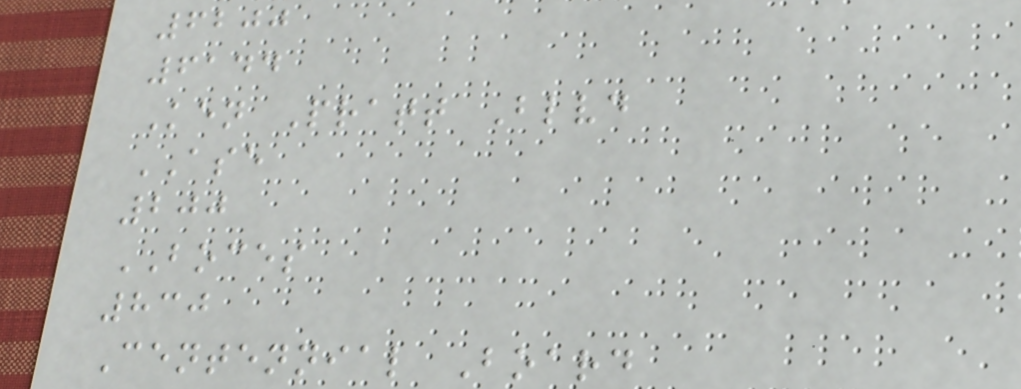6200
6144
Ken Pratt Blvd
ASE
200
BOCES
830
Centennial Board
